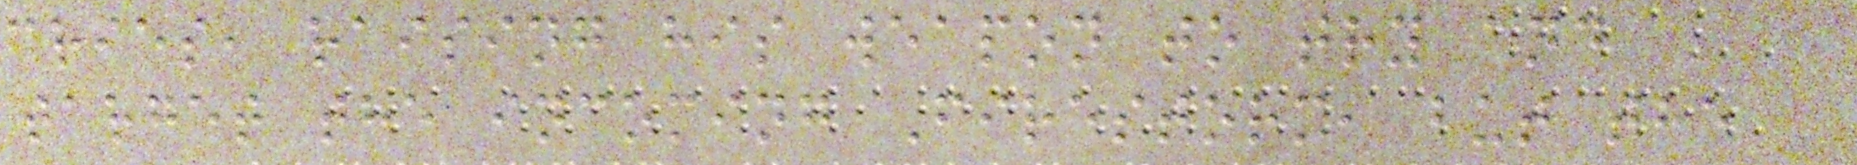cries, raising his weapon to try and
target the incoming Firestorm, but the
